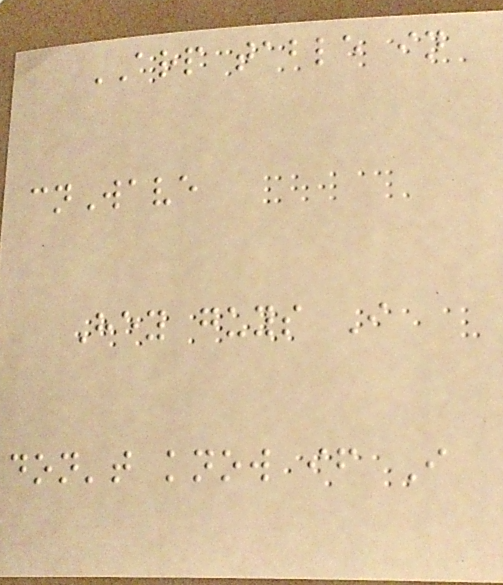ARP table in
cnWave
Hey guys I
don't know if I
